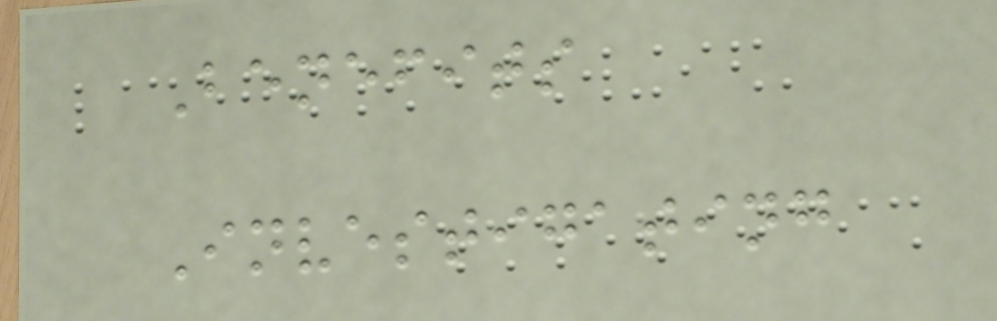Benefits
Investigating
